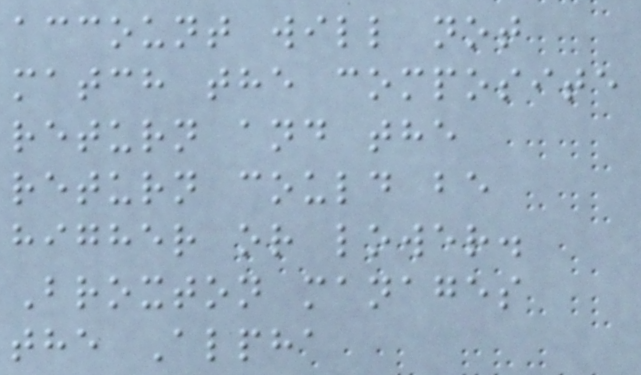account will not
match the composite
return and the
return could be
higher or lower.
Broxton manages
the Alpha
